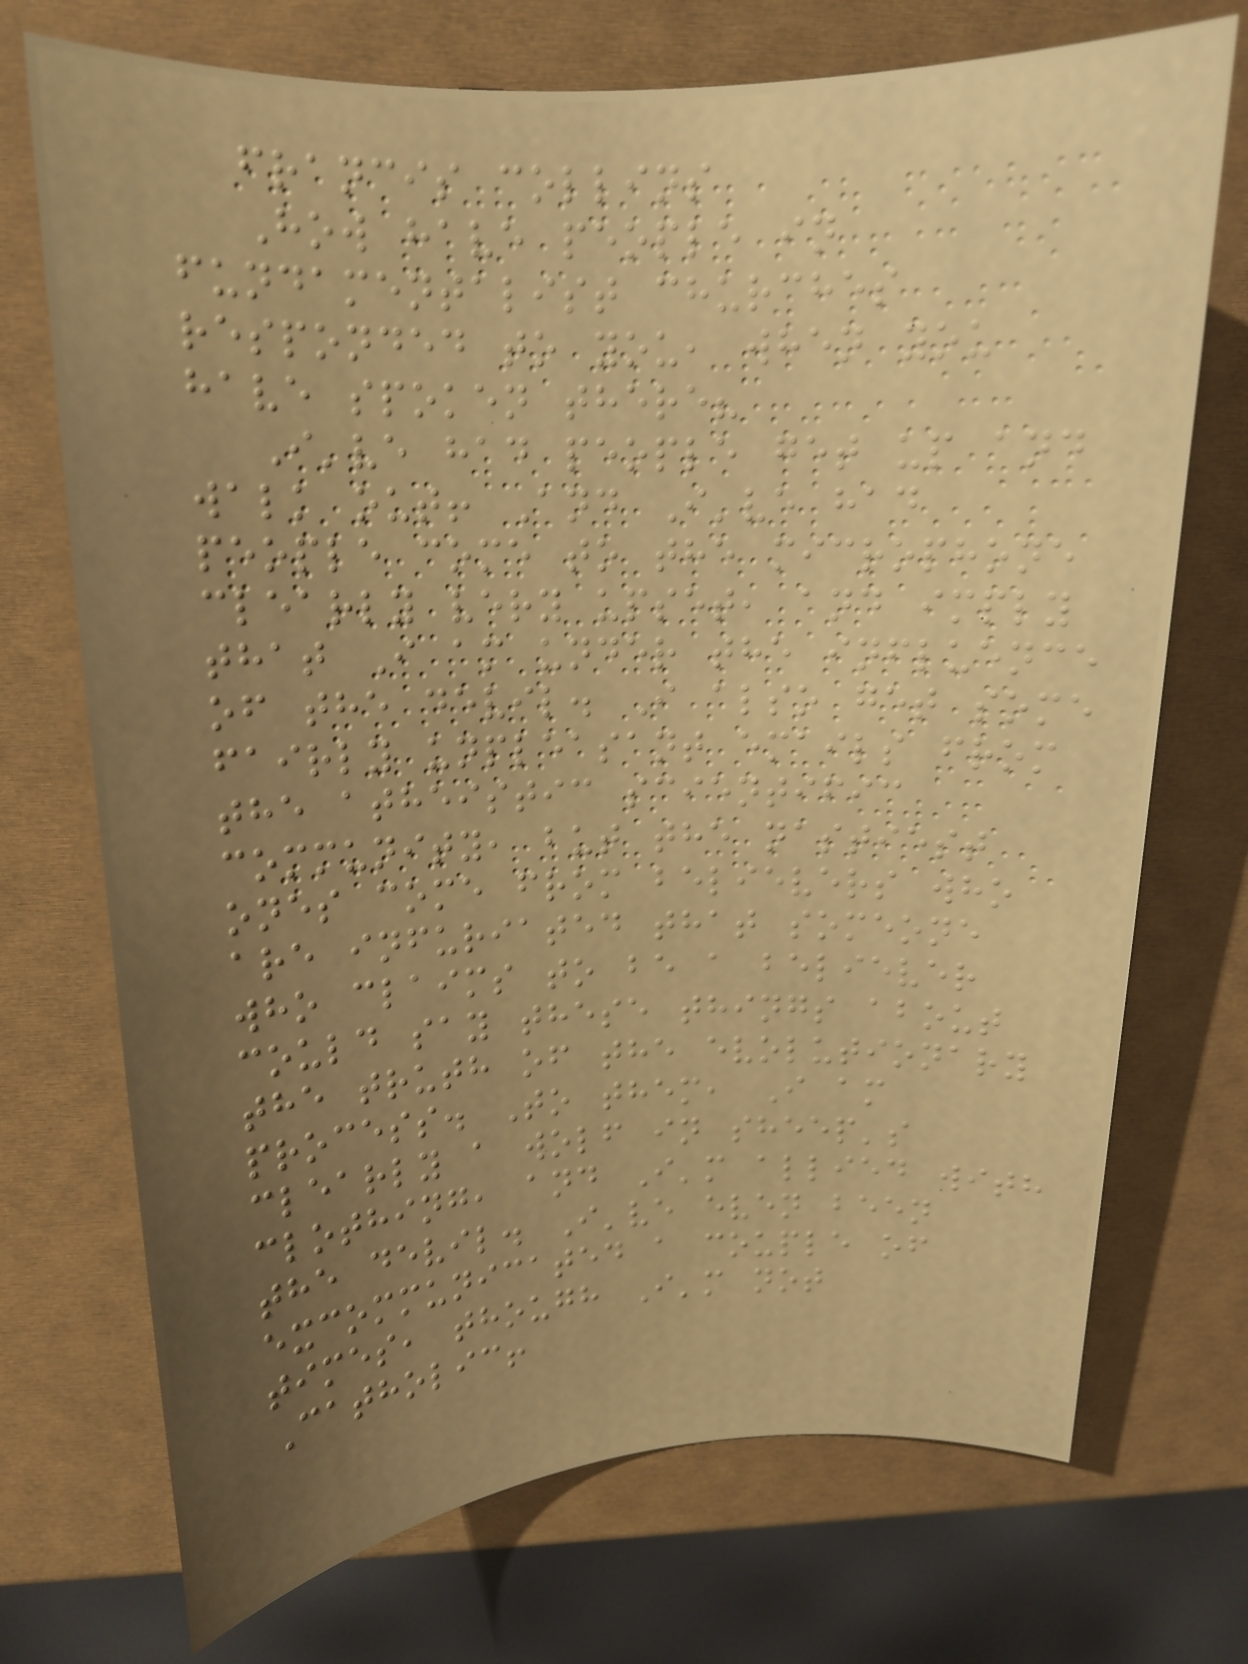francis collins
How have people in
fundamentalist churches
responded to you, when you
have spoken there?
I've had people get up and
walk out! And I've had
people come to the microphone
clearly very upset, and imply
that I am under the influence
of the devil. I also get some
fairly unpleasant emails from
the atheistic scientific
community, but the nastiest
ones come from believers who
are infuriated that someone
who claims to be a believer
could say these things about
the truth of the evolutionary
process. To them, I am
clearly a wolf in sheep's
clothing, and I'm allied with
the devil. I've even been
excommunicated a couple of
times, though I'm not
Catholic!
